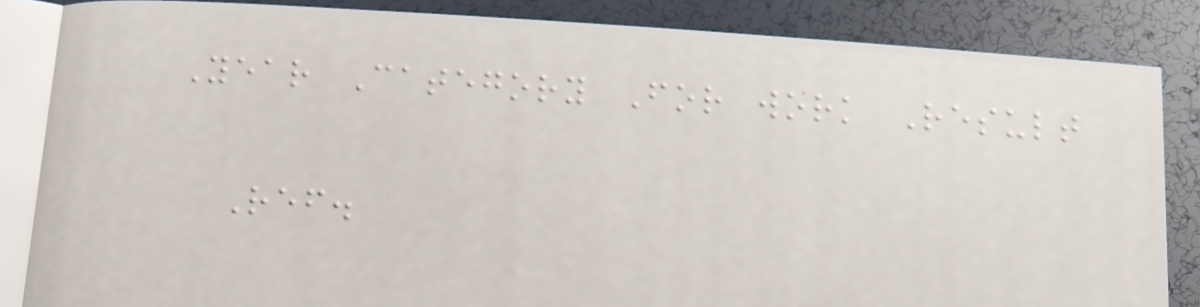Year Category For work Result
Ref.
